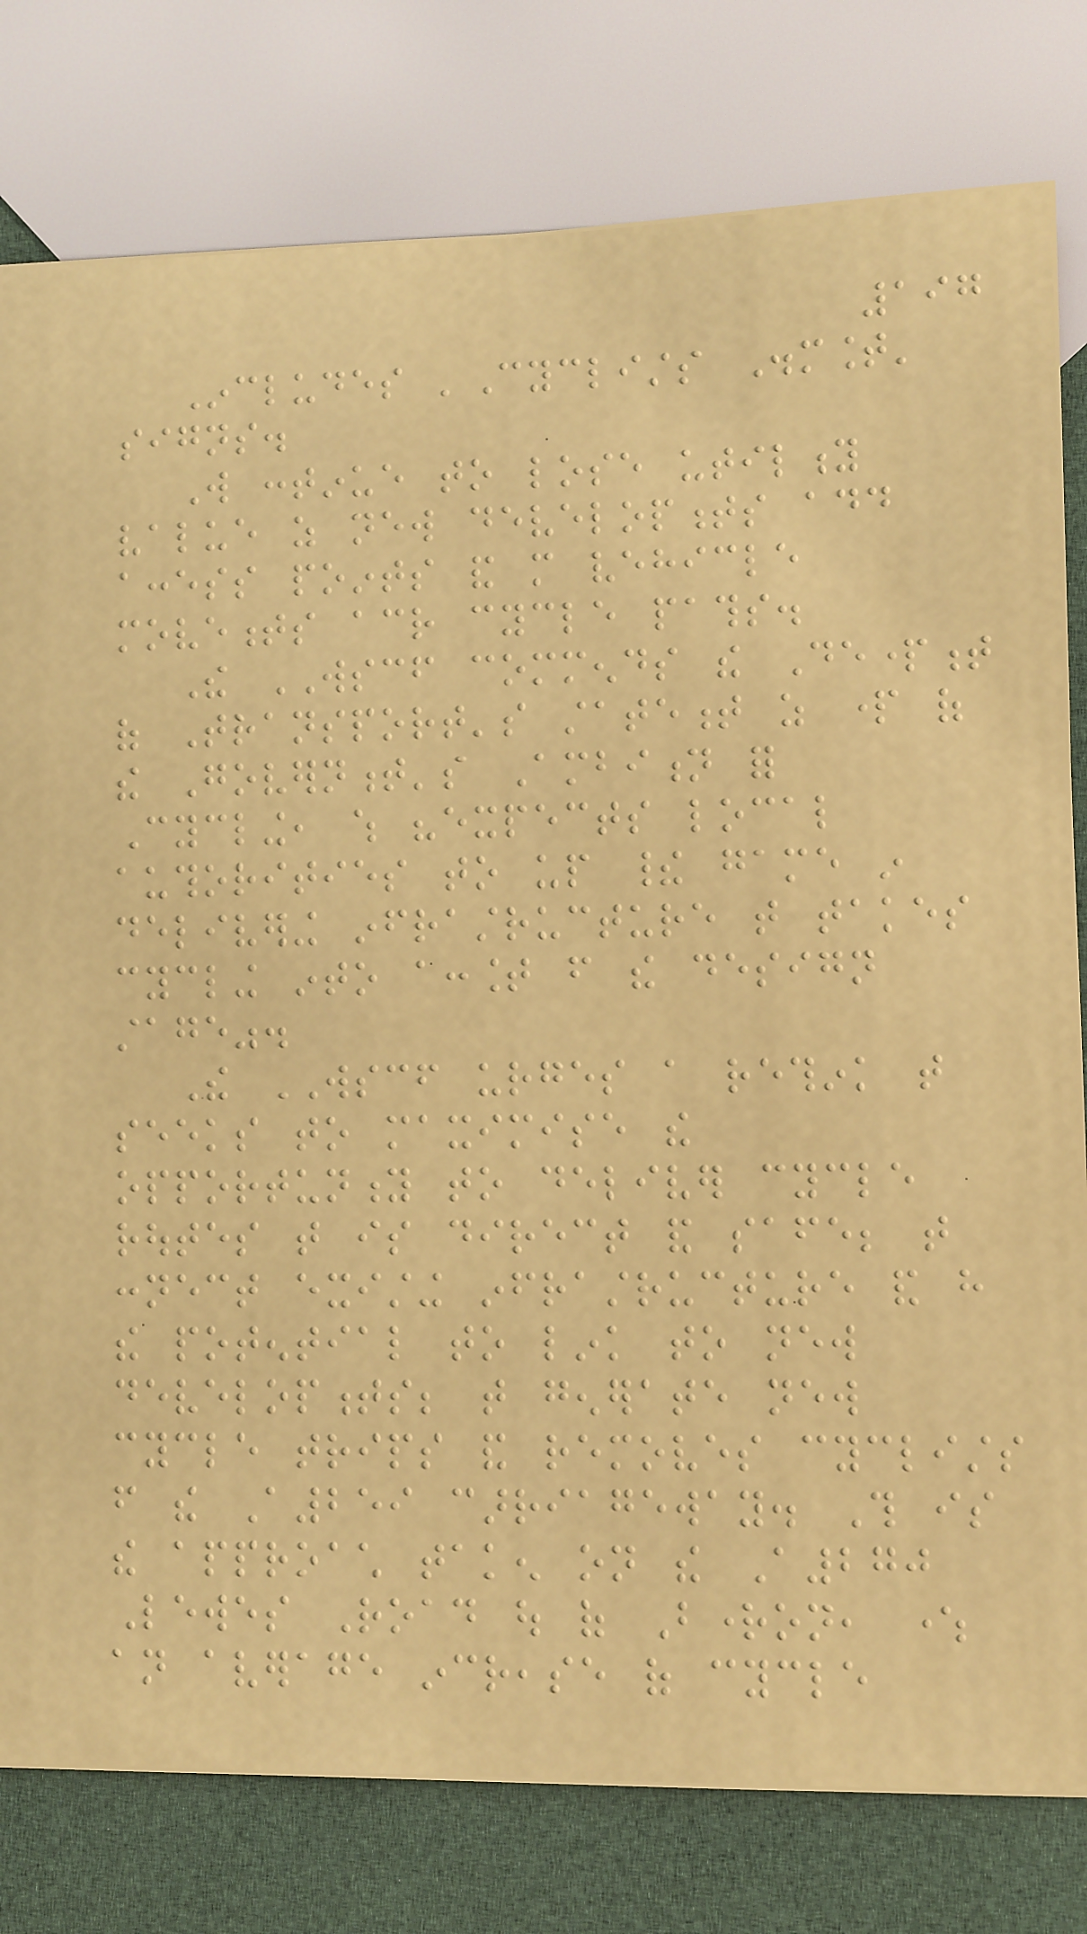197
Includes 'Cyclists Dismount'
signs.
Will continue to lose utility
value as new developments add
access points and more vehicle
movements across cycle paths.
The WSCF commends the Department
of Transport's statement as part of
the Government's Ambition for
Cycling, which "expects local
authorities to up their game in
delivering infrastructure that takes
cycling into account from the design
stage".
The WSCF urges a rethink that
seeks to maximise the
opportunity to deliver cycle
routes that is direct and safe; that
connect existing infrastructure and have
the potential to link to new
developments; that generate new
cycle trips and removes cyclists
from the A259 carriageway. This is
the approach taken on the A270
Lewes Road out of Brighton, where
an average increase of cycle
